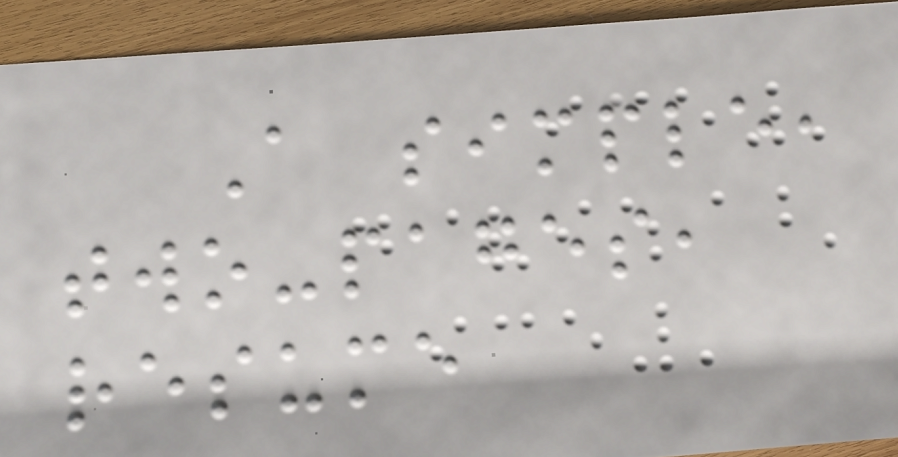A simple,
two-pages,
resume
